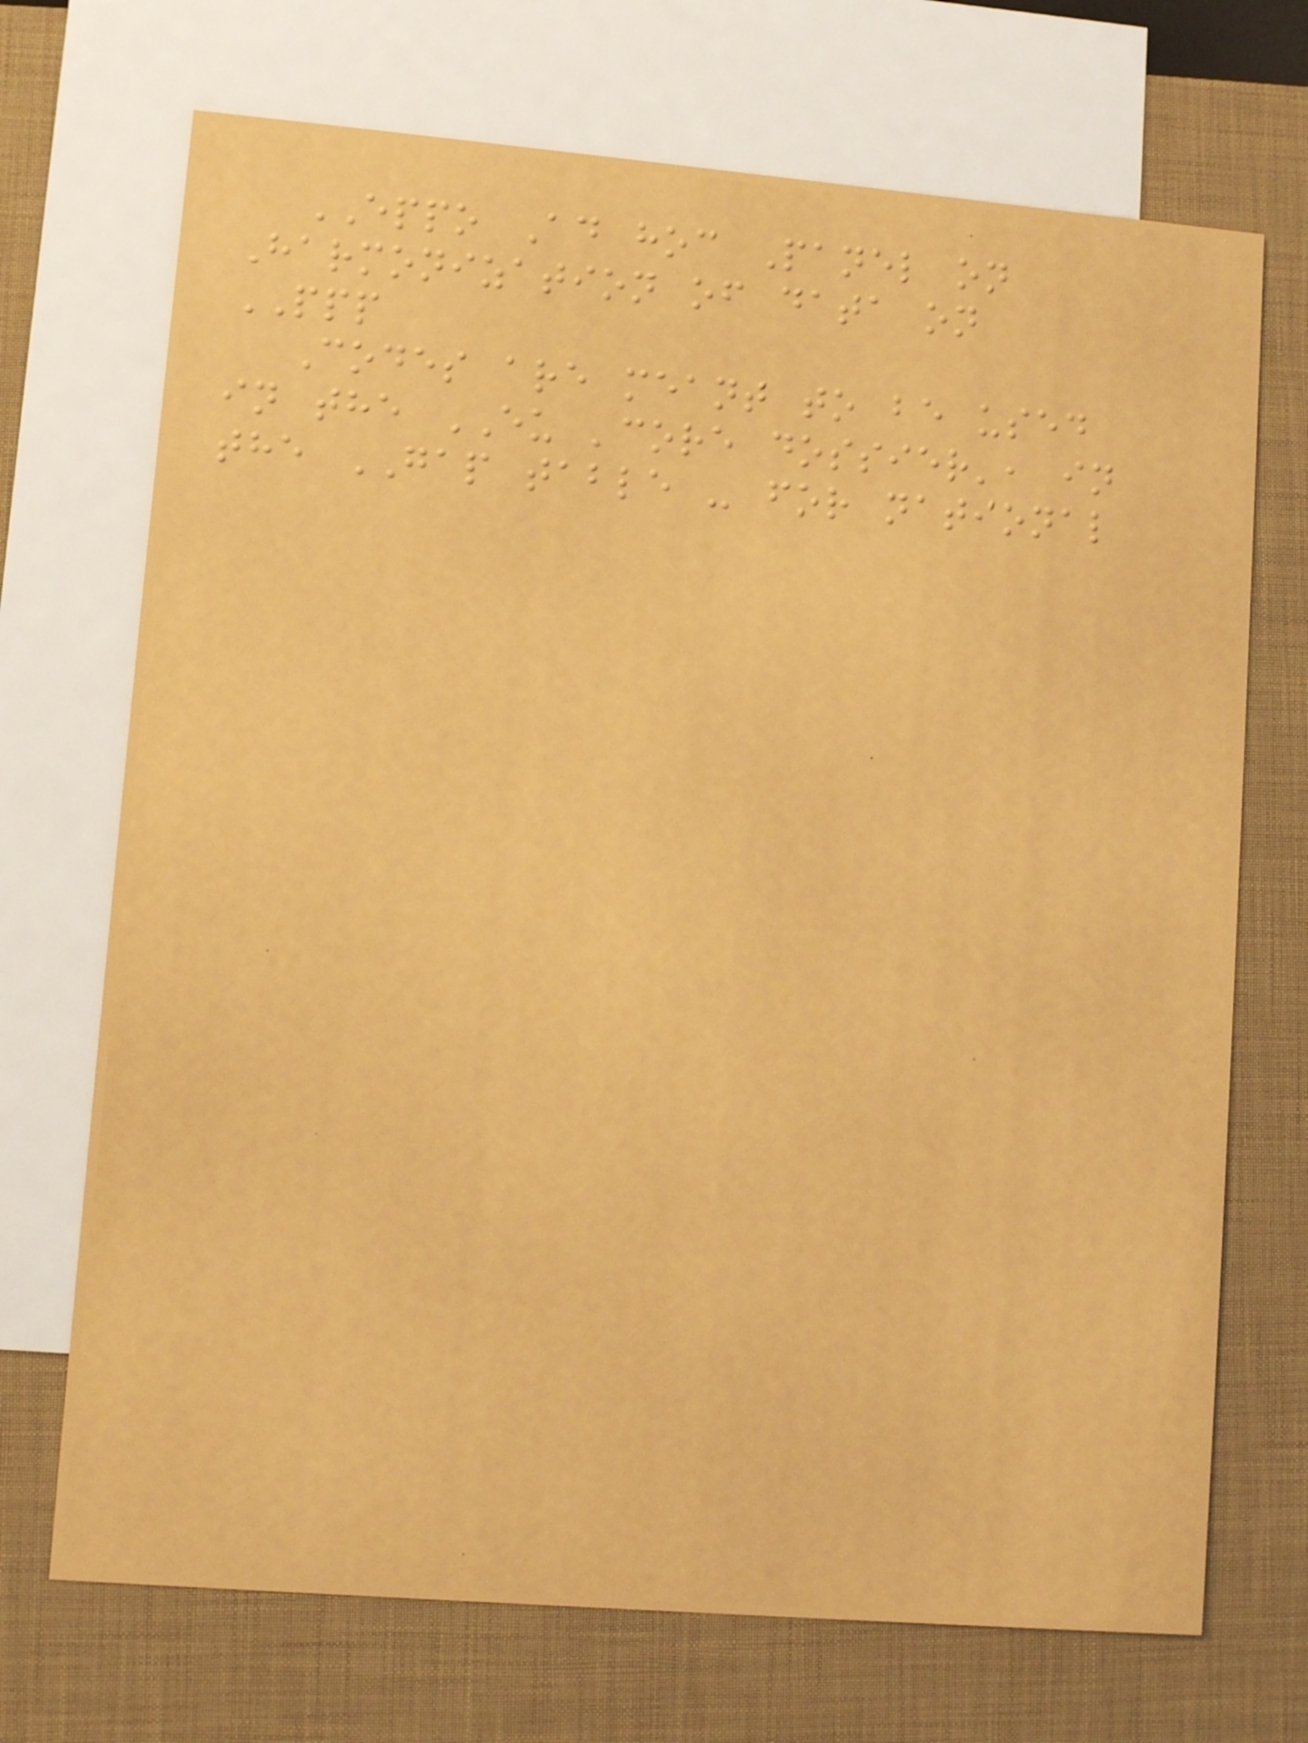EPPO Ad hoc Panel on
Harmonization of data on
PPP
Codes are meant to be used
in the EU 'core dossier', in
the GAP table - for national
